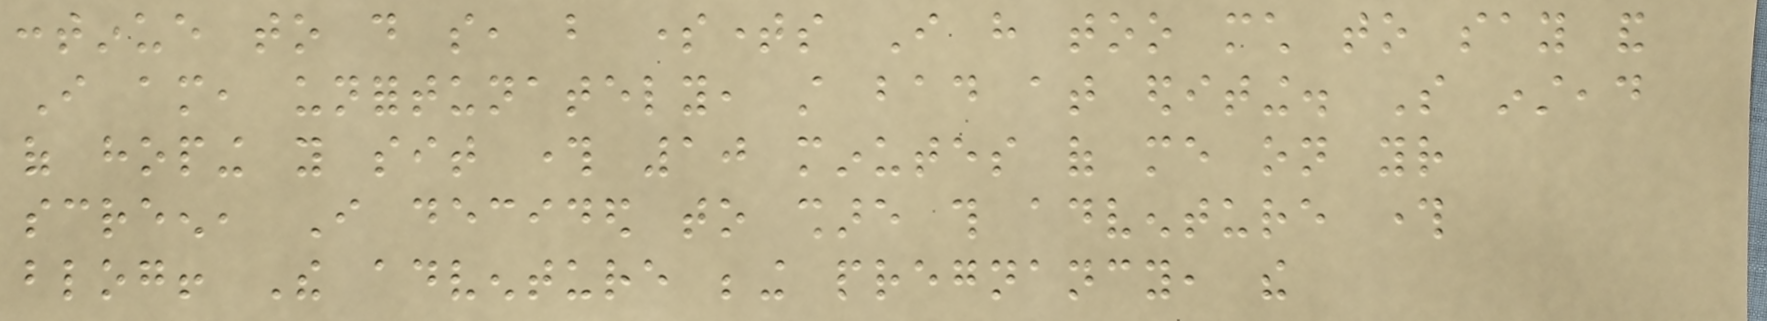continue to do so, but sometimes I have too much to say and
I am, unfortunately, still bad at editing. So instead
of hoping you sit through 10 minutes of me on your
screen, I decided to share this adventure through
blog! The adventure being pregnancy, the
